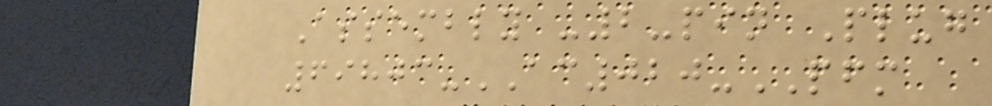Assembly -2-pin Plug
69803-AC020-PFM
